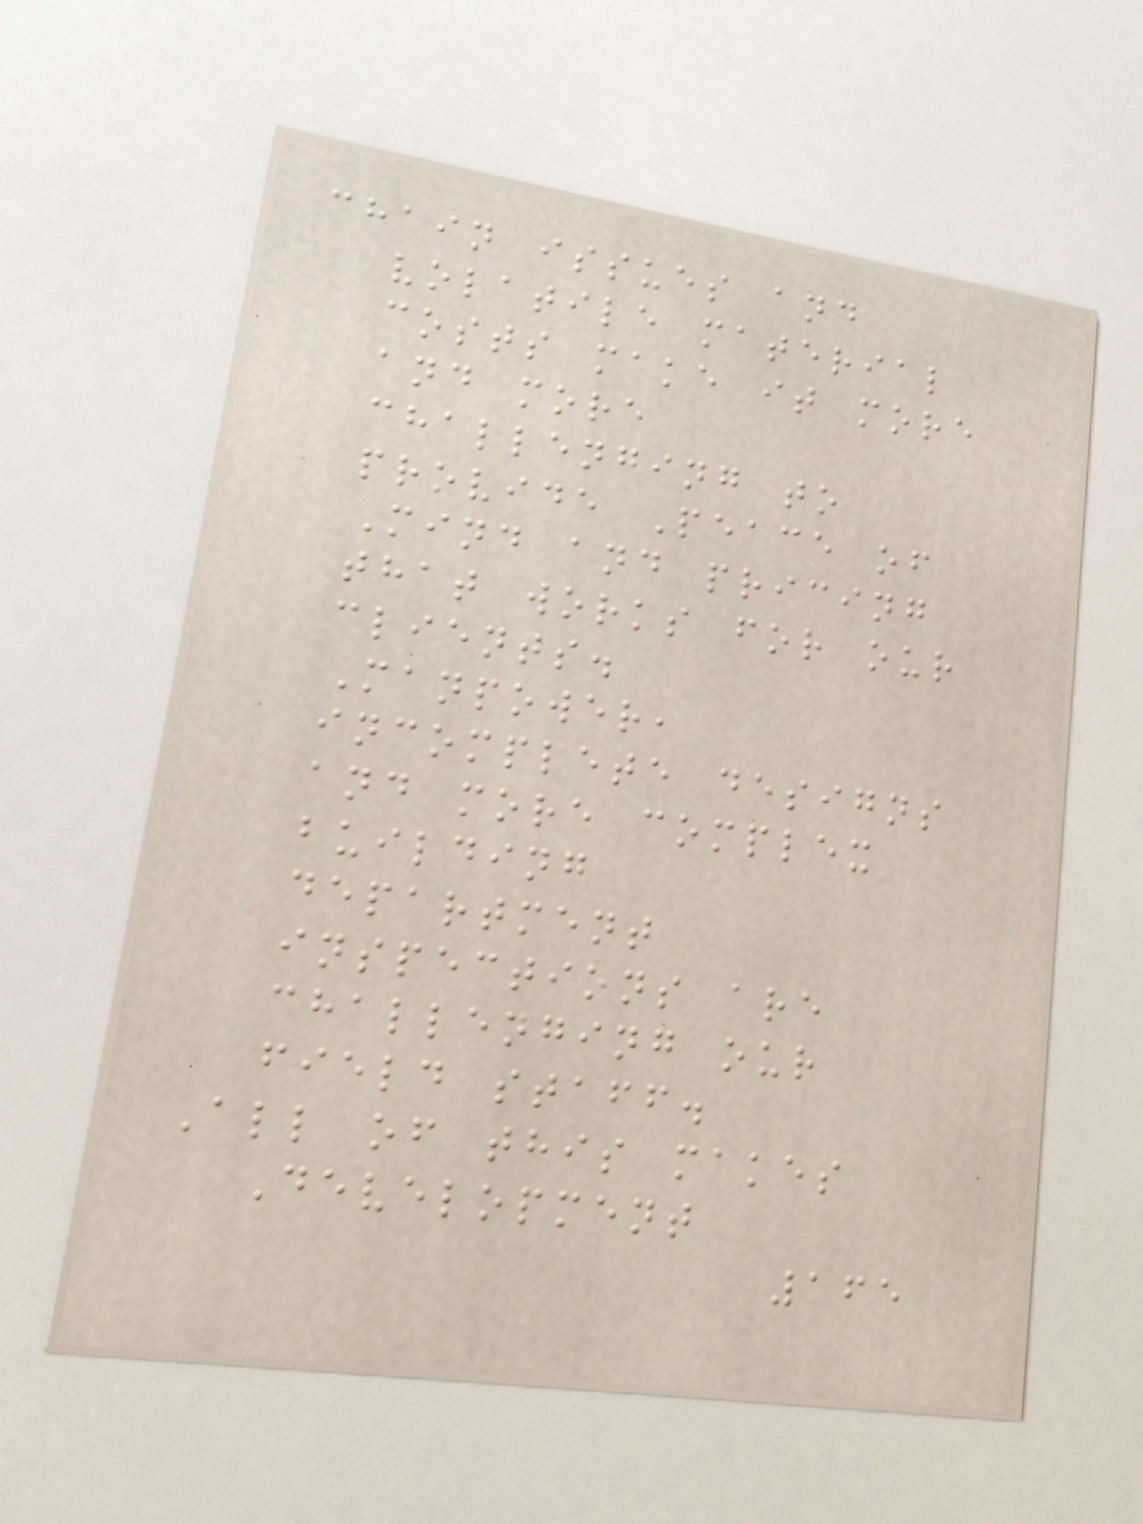chain issues and
volatile material
costs make it more
and more
challenging to
provide Peace of
Mind and pricing
that works for our
clients.
Manpower,
incomplete designs
and more complex
building
department
inspections are
challenging our
field staff.
All of this makes
Development
165
